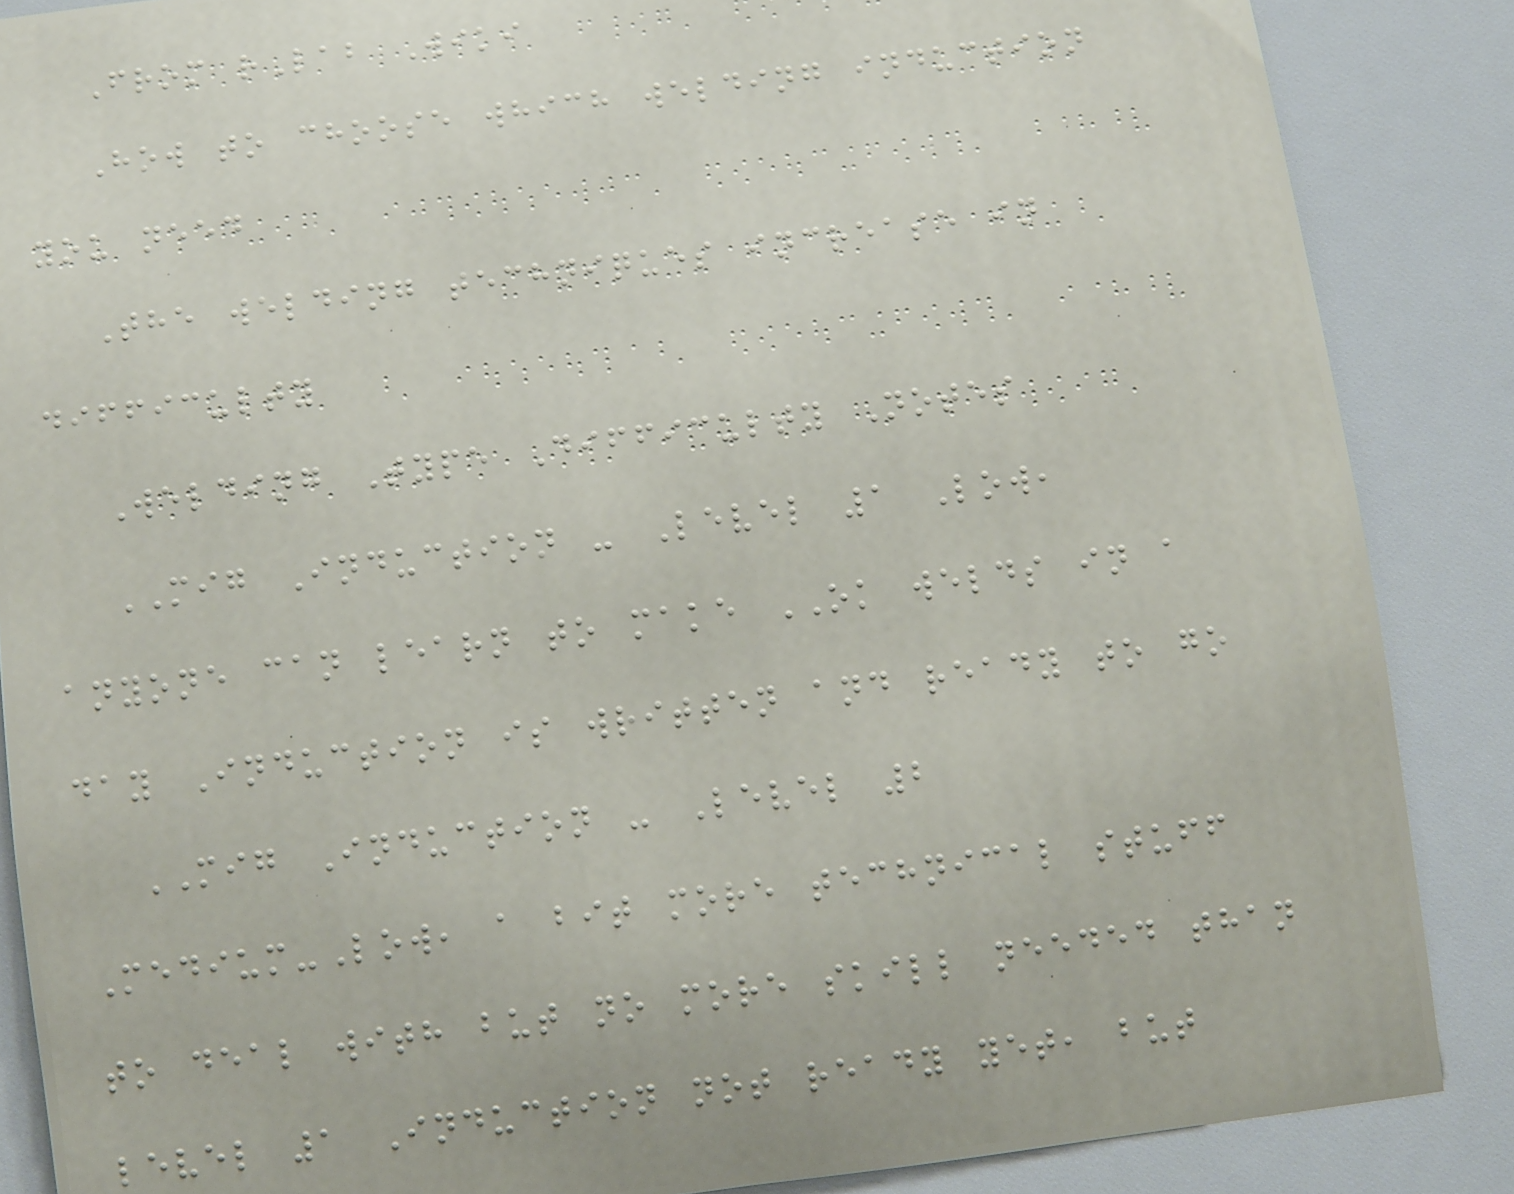From rLab Wiki
How to choose which welding induction
you need
The welding techniques increase in
difficulty
Welding Type Difficulty Notes
MIG Induction - Level 1 Low,
anyone can learn to make OK welds in a
day Induction is written and ready to go
MIG Induction - Level 2
Medium-Low, a bit more technical stuff
to deal with but no more skill needed than
level 1 Induction not ready yet, but
